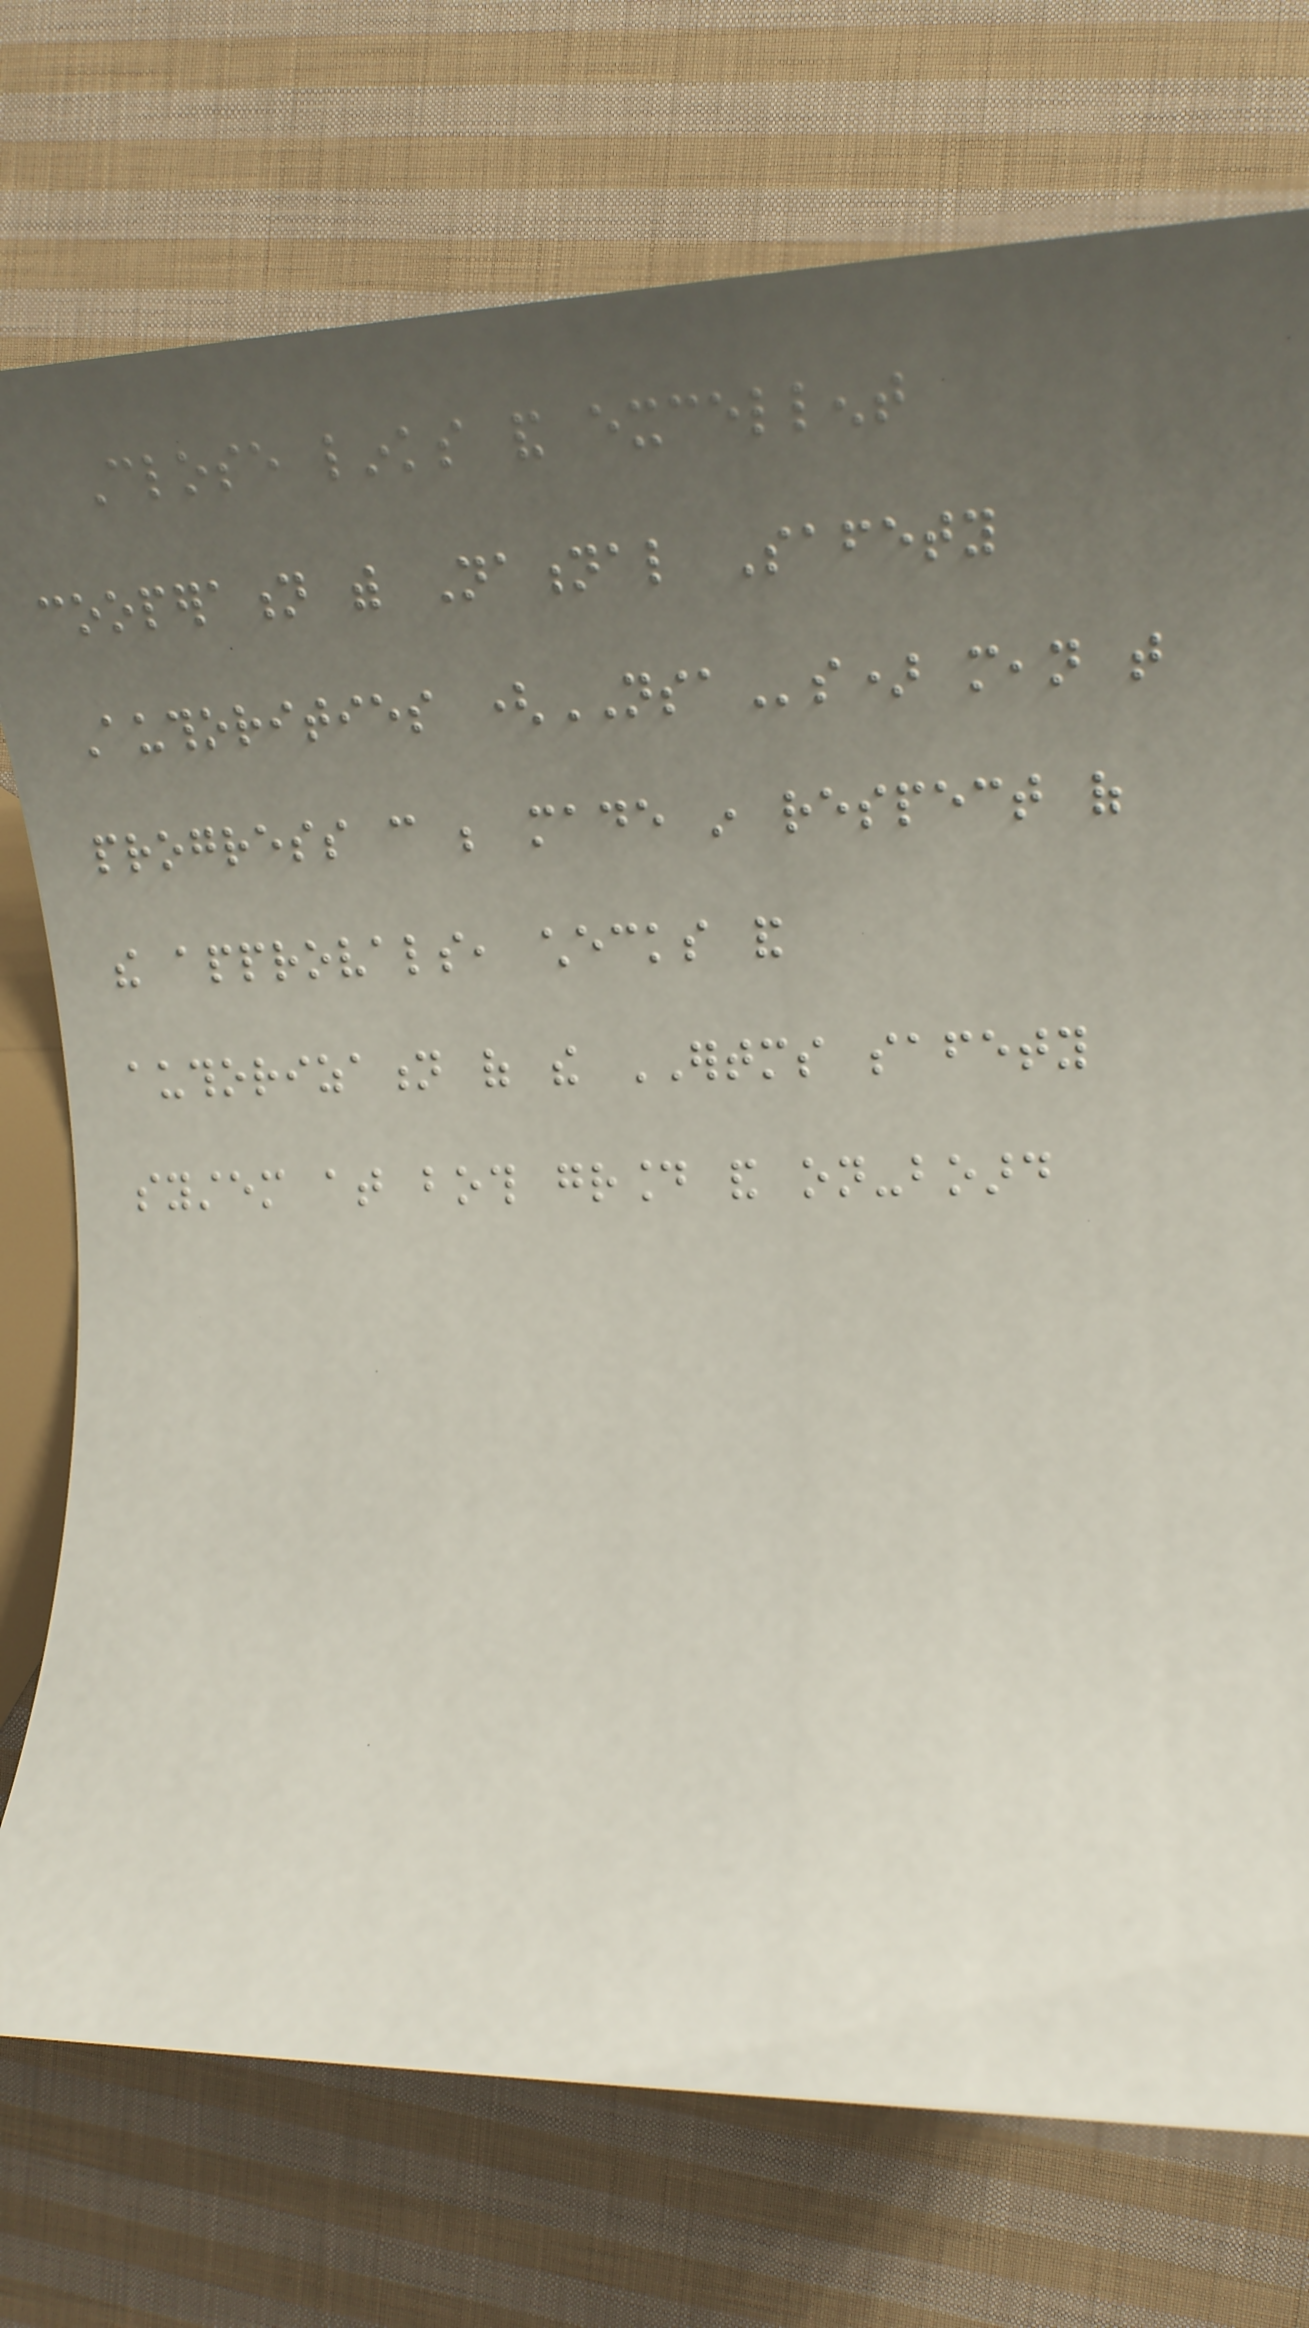Close links and excellent
cooperation with National Safety
Authorities (NSAs) mean that
progress can be made in respect of
the approvals, checks and
authorization of the ERTMS safety
system at both ground and on-board
